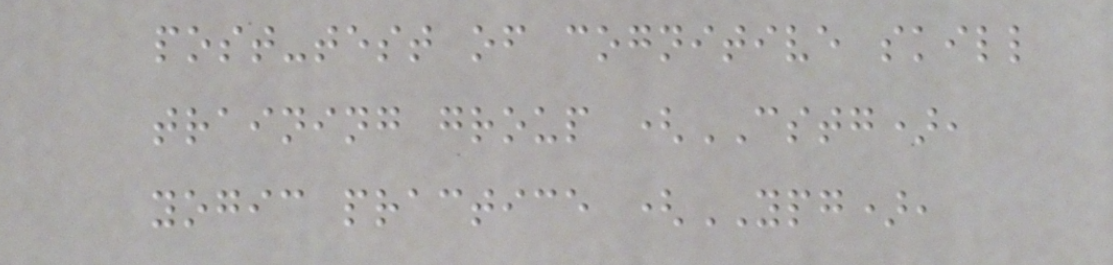post-test of cognitive skill
training group (CSTG),
yogic practice (YPG),
